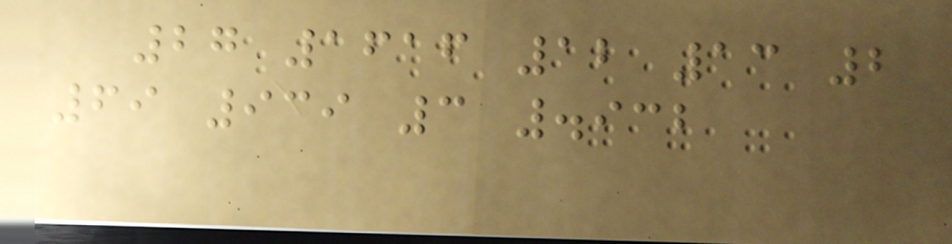27 1616 12 13 2
69 939 3 .932
